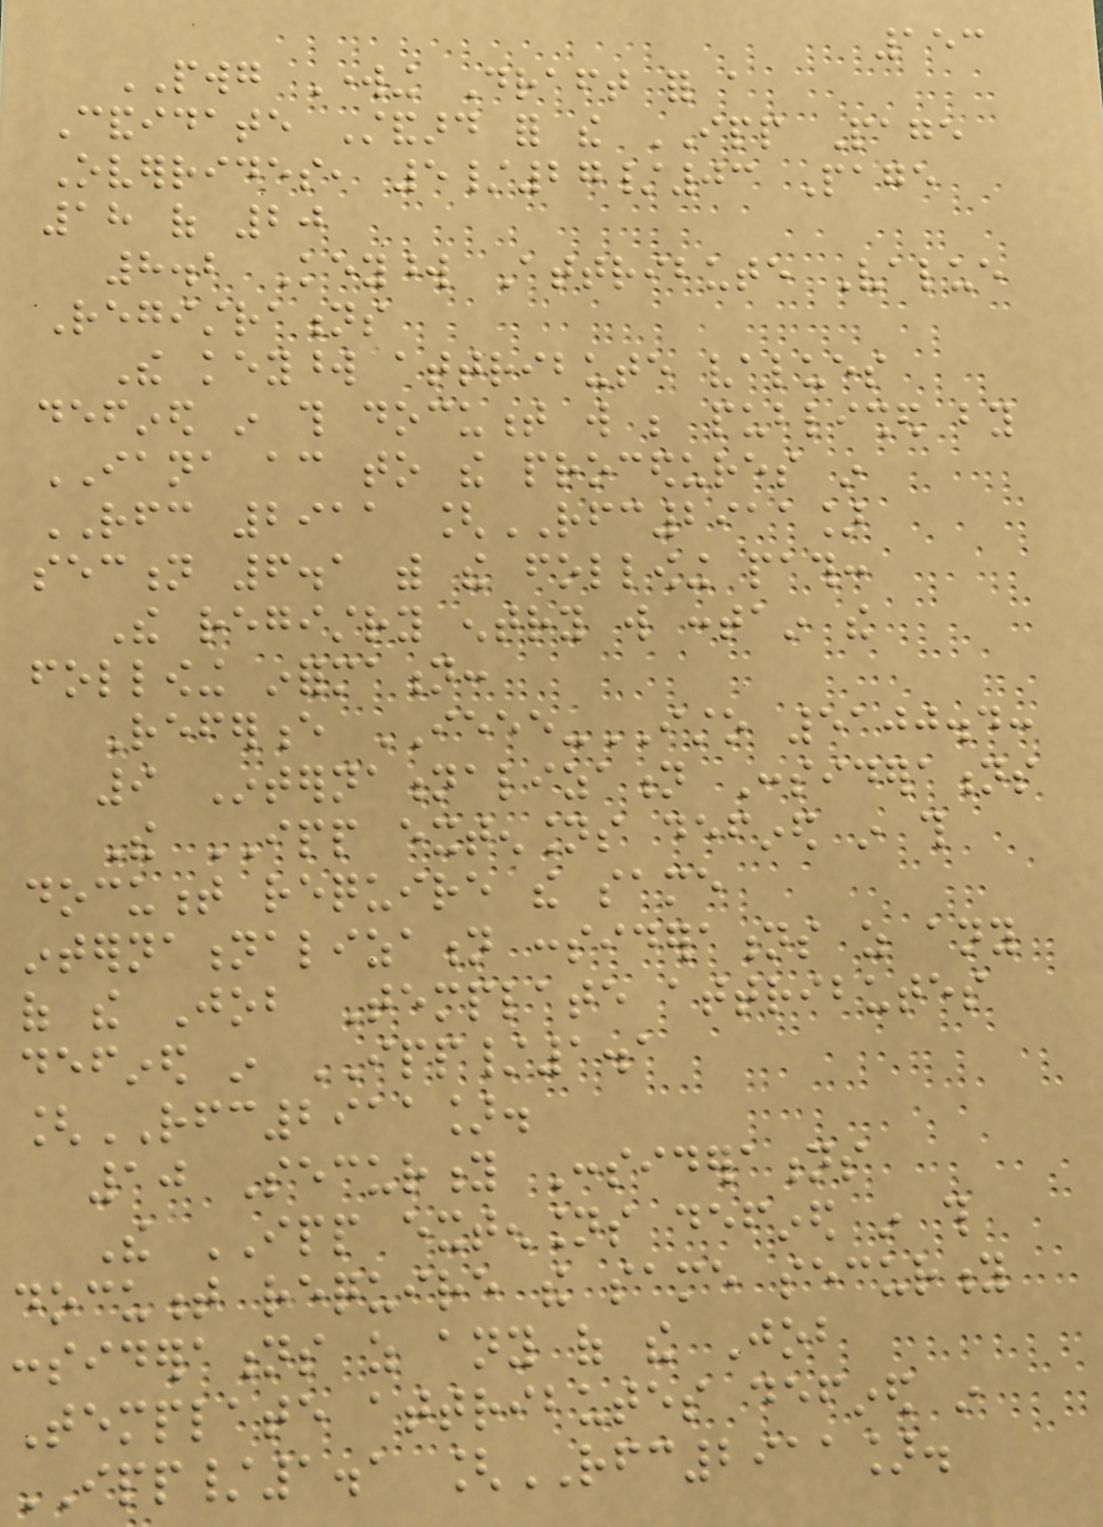153
PWG Working Draft for a
Candidate Standard for the IPP Page
Overrides, 5/27/03 Page
18 of 20
8.2 Keyword Attribute Value
Registrations
The keyword attribute values
defined in this document will be published by
IANA according to the procedures in
RFC 2911 [RFC2911]
section 6.1 with the following path:
The registry entry will contain the
following information:
Reference IEEE-ISTO 5100.4:
9 Internationalization Considerations
The IPP extensions defined in this
document require the same
internationalization considerations as any
of the Job Template attributes
defined in IPP/1.1
[RFC2911].
10 Security Considerations
The IPP extensions defined in this
document require the same security
considerations as any of the Job
Template attributes defined in
IPP/1.1 [RFC2911].
